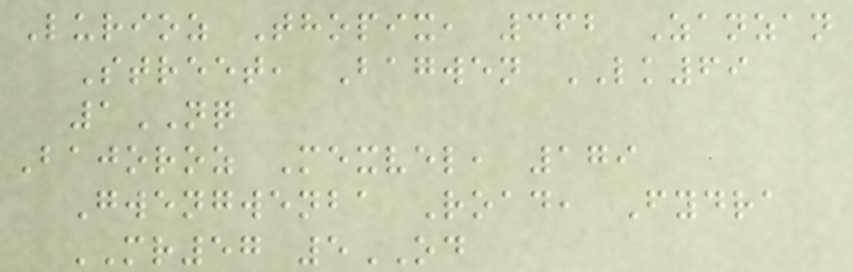Lurioz Thopix, 362 Zanzan
Street, Bagwen LK69
1NQ
Bajoroz Mexvel, 179
Gwengwenba Road, Fydra
MR57 5OD
